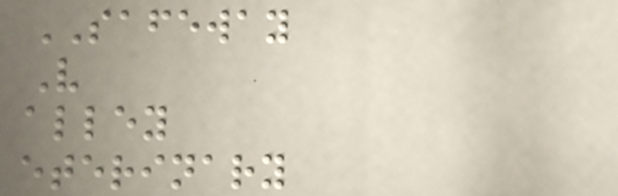SAFEWAY
V
alley
eterinary
